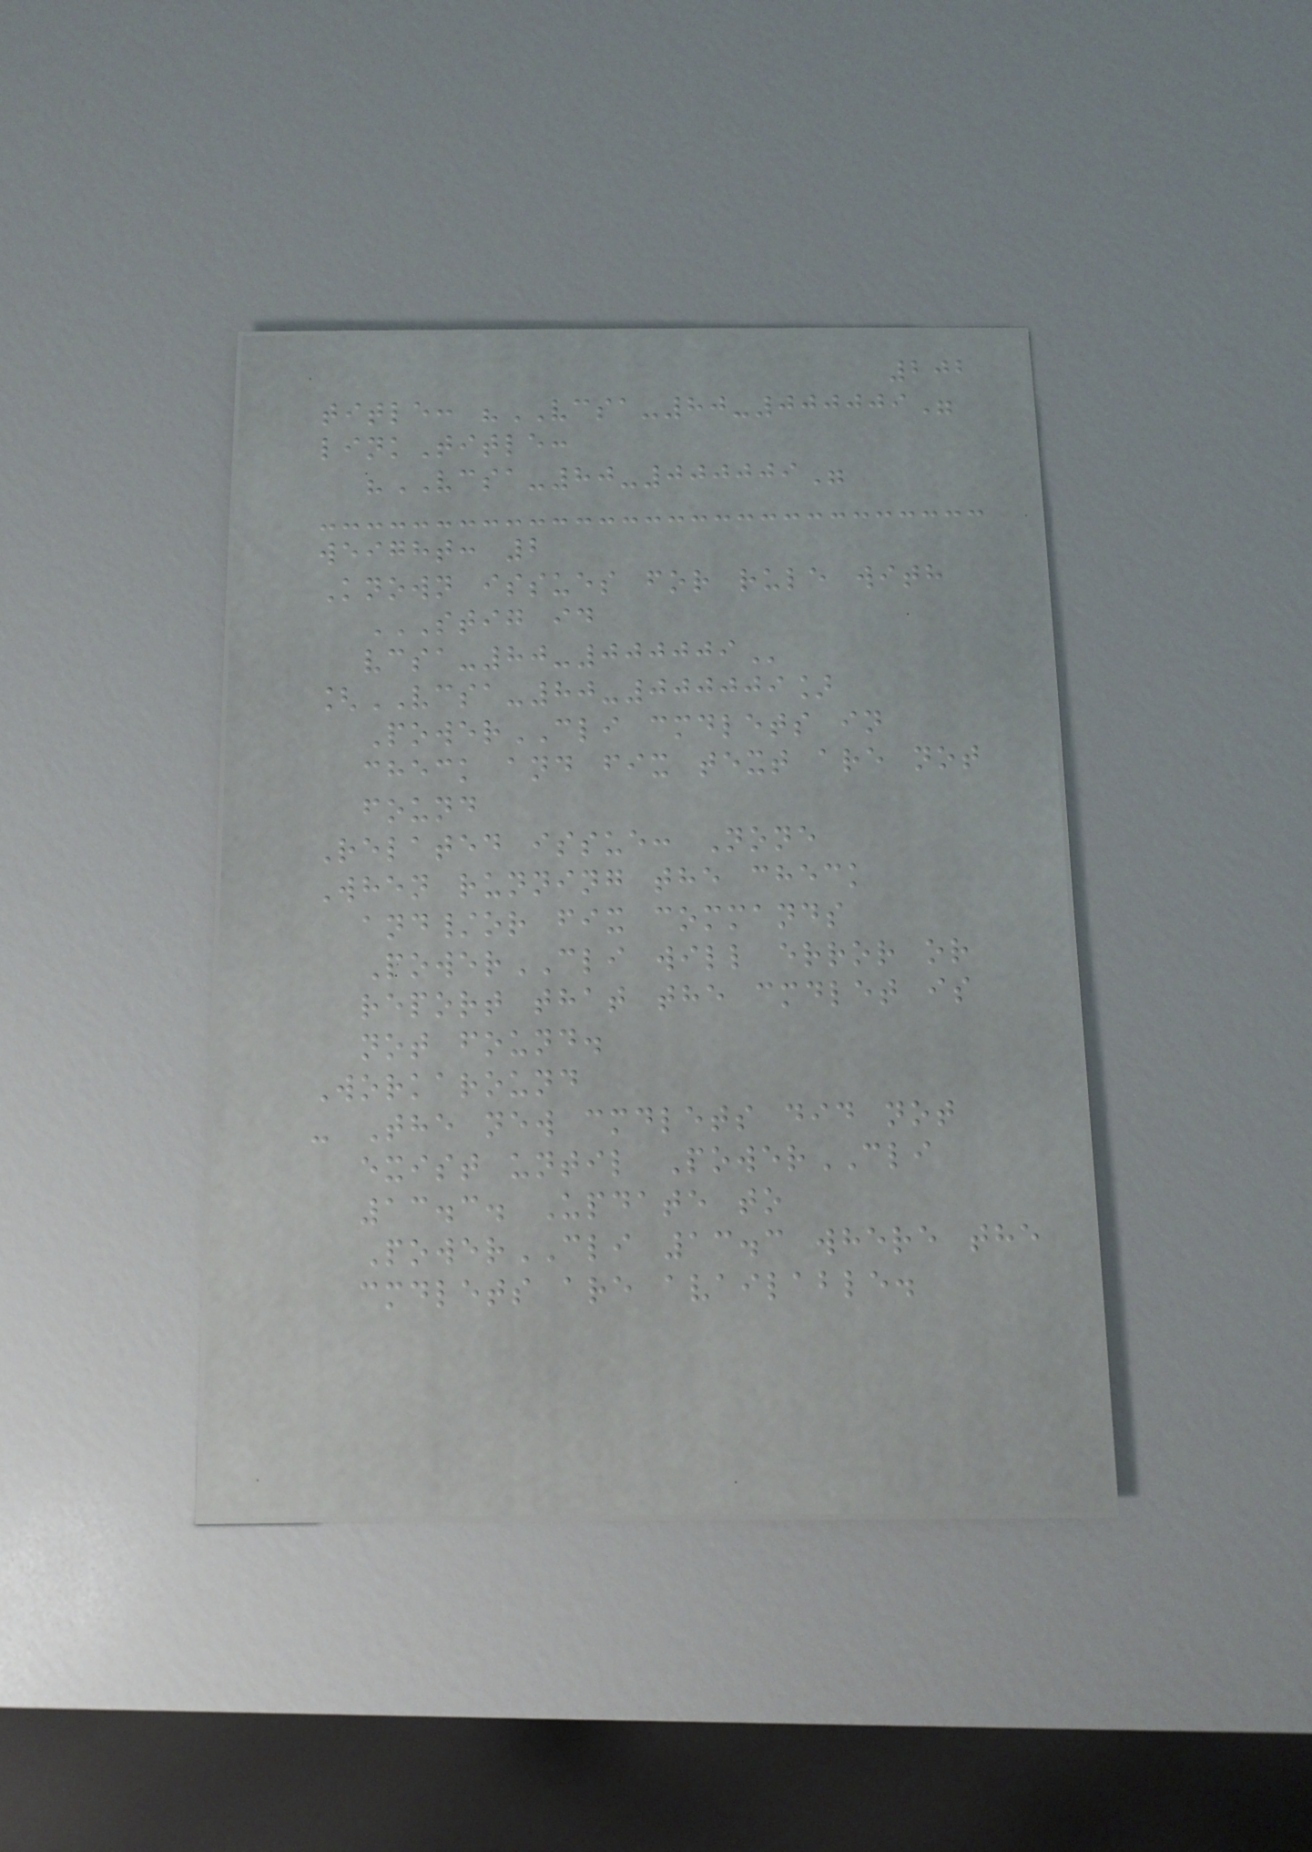202
title: "VCSA-80-000009"
linkTitle:
"VCSA-80-000009"
weight: 2
Known issues for rule with
STIG ID
VCSA-80-000009
[VCSA-80-000009]
PowerCLI cmdlets in
check and fix text are not
found
Related issue: None
When running the check
and/or fix commands
PowerCLI will error or
report that the cmdlet is
not found.
Workaround
- The new cmdlets did not
exist until PowerCLI
13.3. Update to
PowerCLI 13.3 where the
cmdlets are available.
